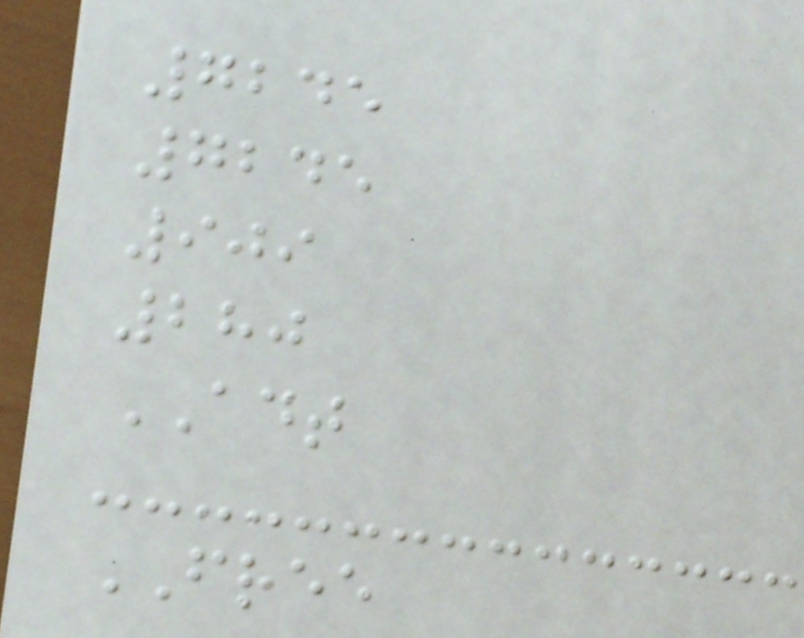7245
7245
909
280
ADT
FREE
